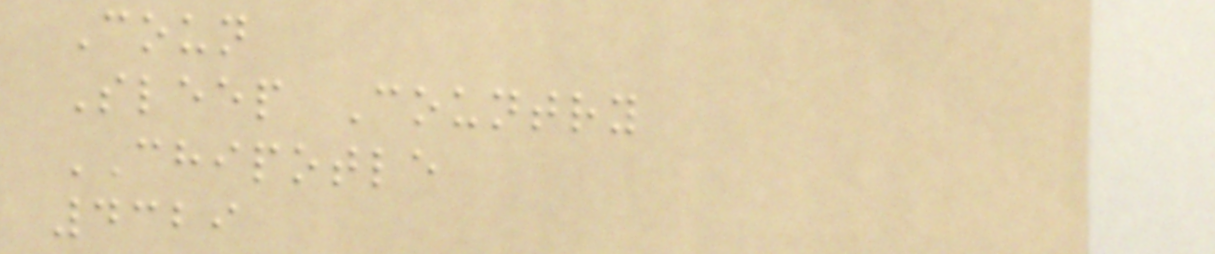Coun
Sleep Country
CHIPOTLE
4329
